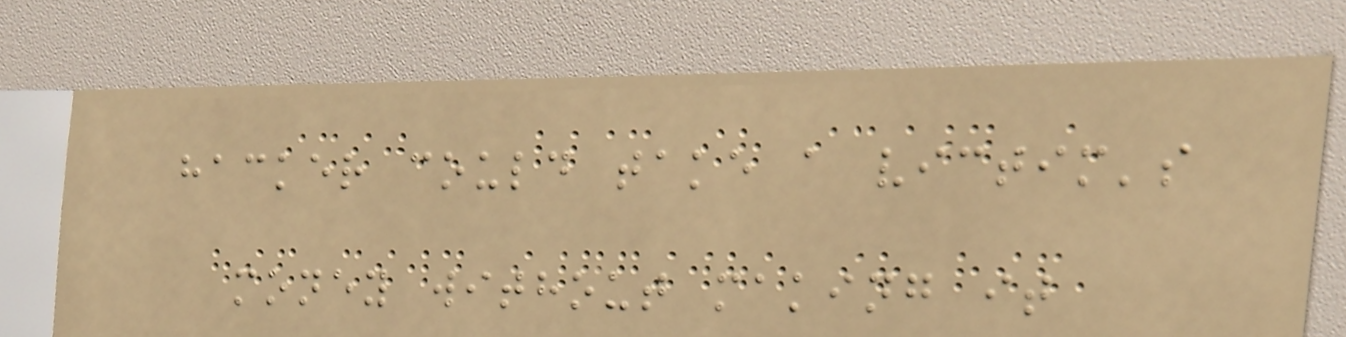hacker could take a victim's
money without making it
